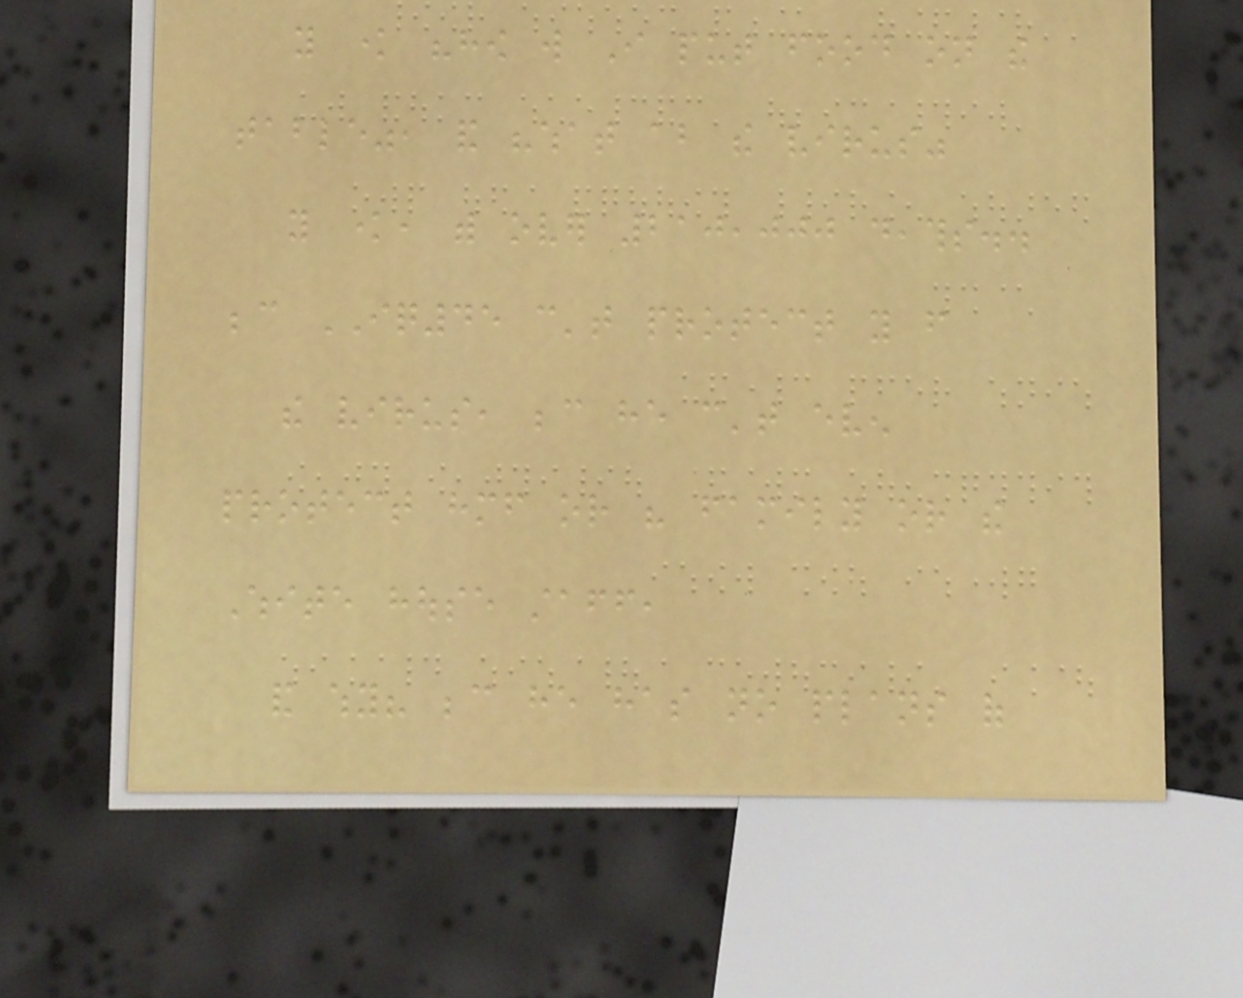you know "how will I put food on the
table", and "what about the virus"
you know, with over 210,000 deaths..
because IQ45 can't protect you from
the virus, because he can't even
protect himself or his family or the
White house staff,
and why? because he has no plans of
